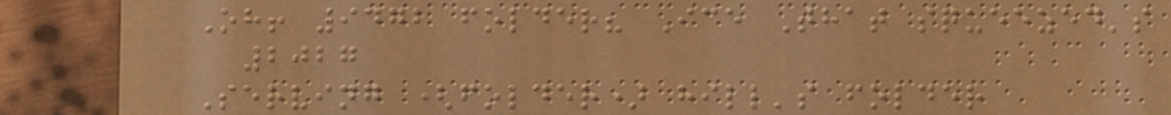Oh! 9472 folder? Ice That squeezed's
2027
Serving (folder) hill's folder
